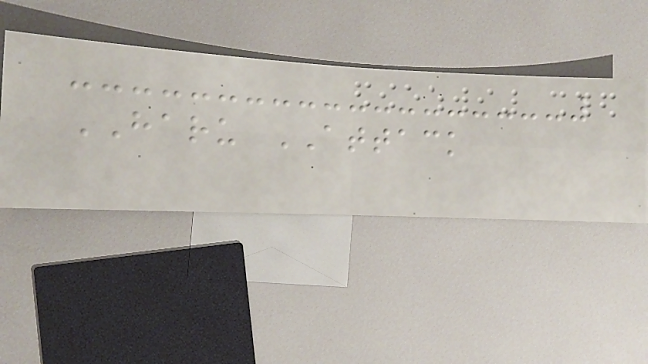HARU ATTACK
